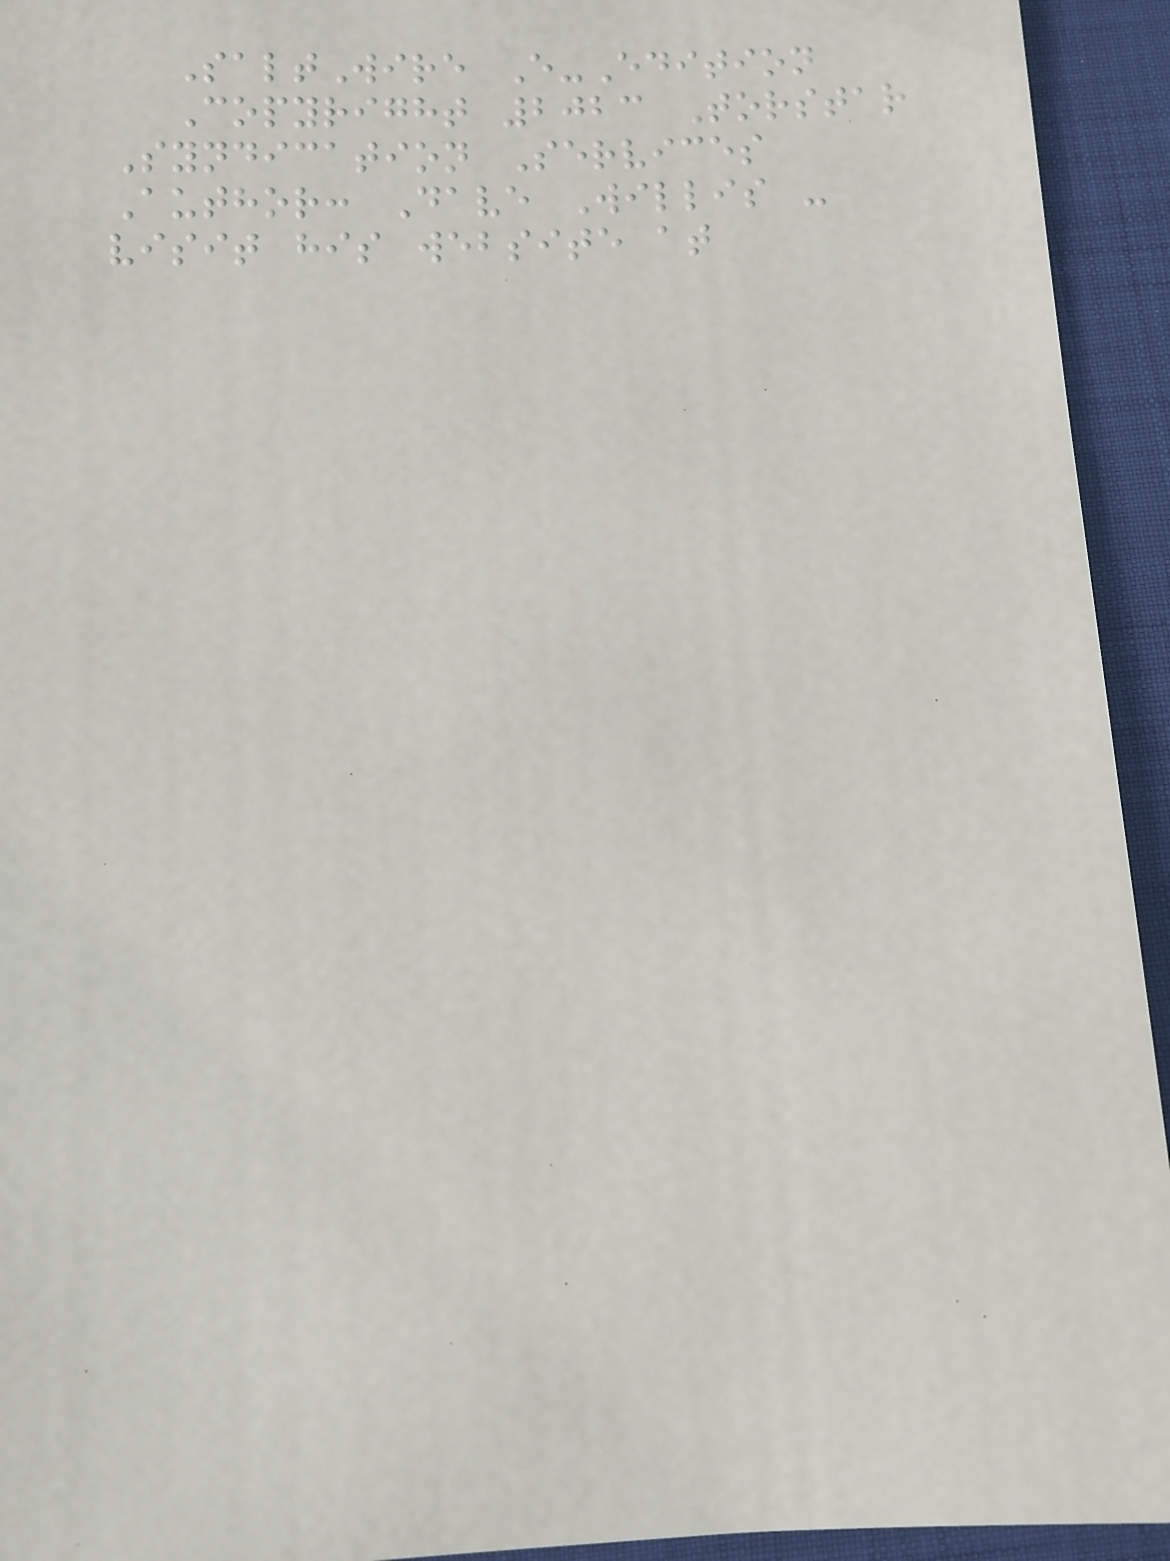SaltWire E-Edition
Copyright 2023 Torstar
Syndication Services
Author: Dave Willis -
visit his website at
